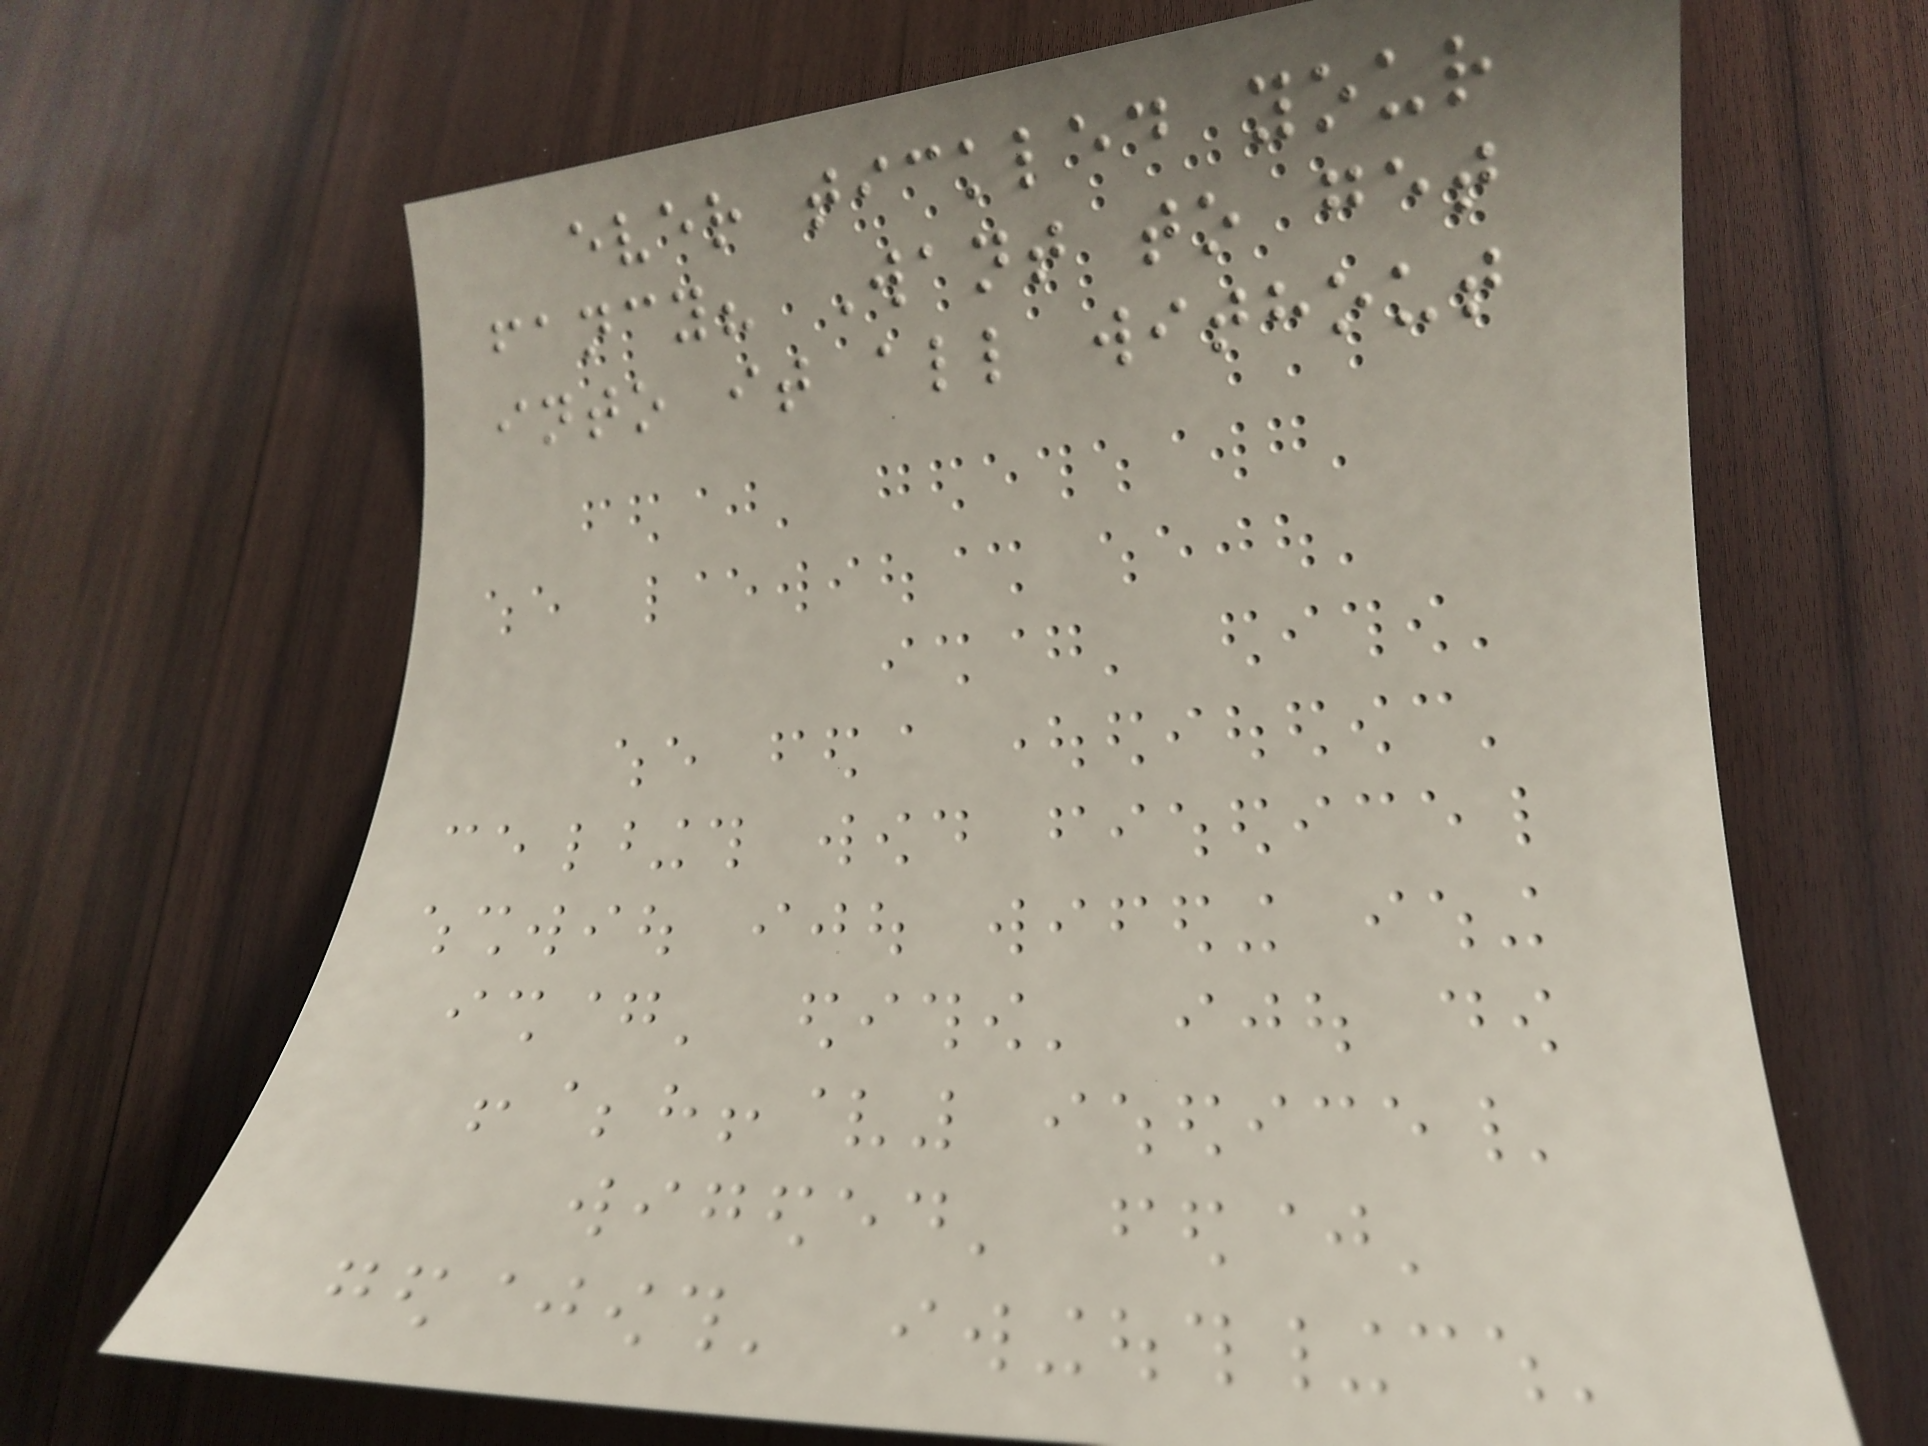ever tickled your
fancy? Want to get
into it all without
